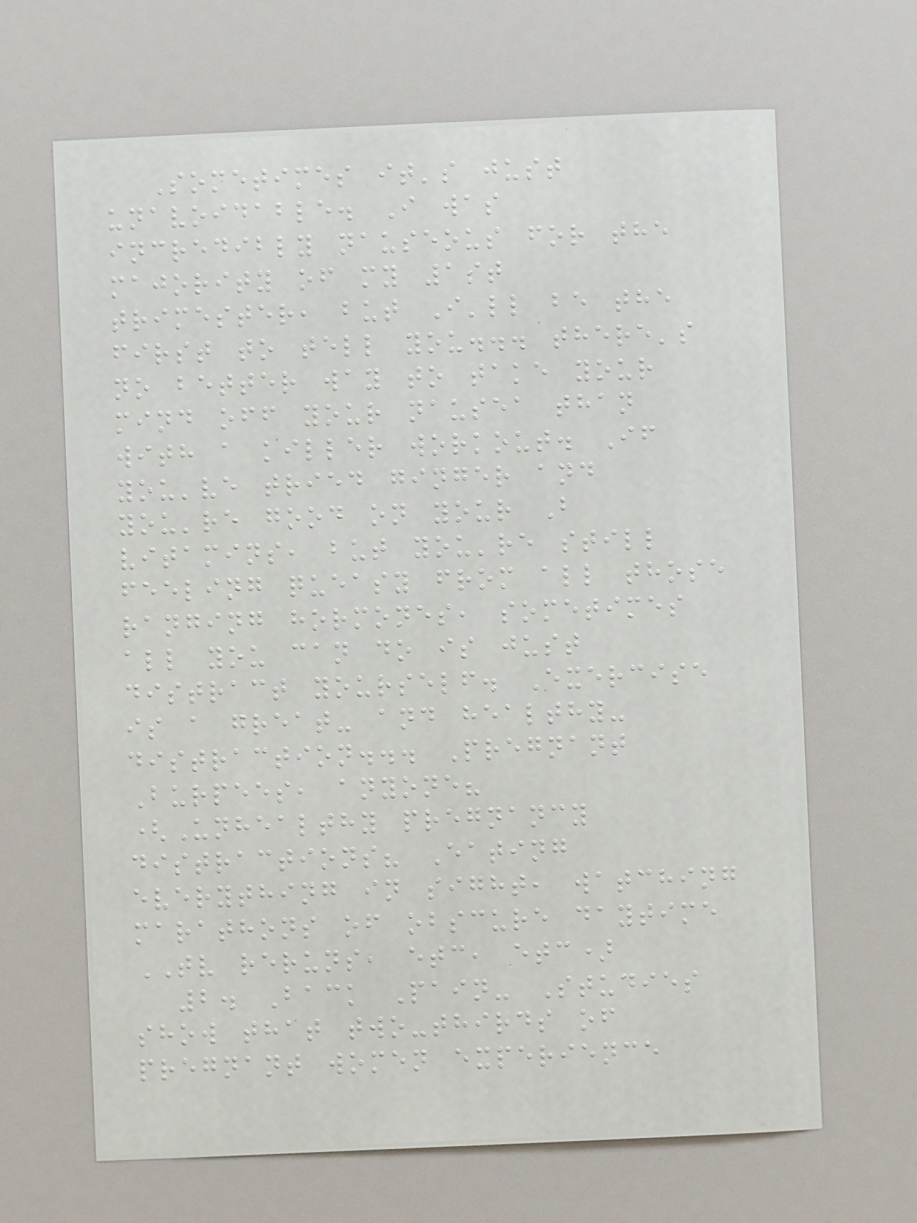Sometimes it's just
unavoidable. I was
incredibly nauseous for the
majority of my 1st
trimester, but I'll be the
first to tell you... there's
no better way to take your
mind off your nausea than
with a killer workout. If
you've tried ginger and
you're good on your B
vitamins, but you're still
feeling queasy from all those
ranging hormones, sometimes
all you can do is just
distract yourself. Exercise
is a great- and healthy-
distraction... Pregnant
Burpees, anyone?
(Unhealthy pregnancy
distractions? Eating
everything in sight, watching
marathons of obscure daytime
TV reruns, etc, etc)
2. Back Pain- Studies
show that two-thirds of
pregnant women experience
